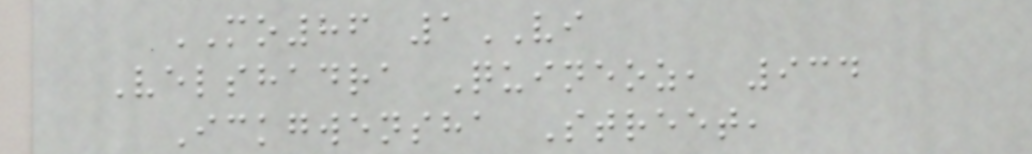MO86 1VI
Velshadra Quineoz, 934
Ickgwensha Street,
